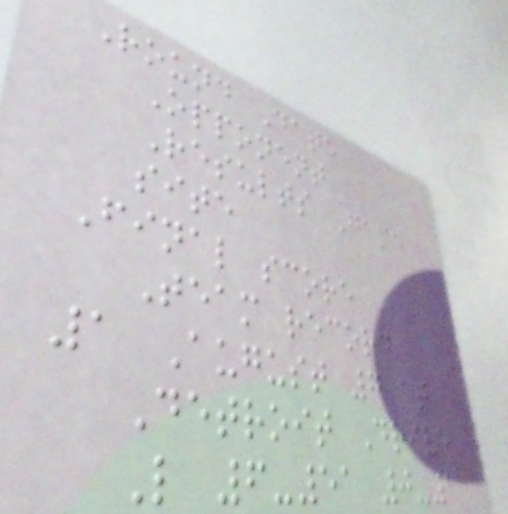Round Date
Opponent
Results Game
site
Final score
Team record
1 August 7 at
Detroit Drive
L 6-51 0-1
